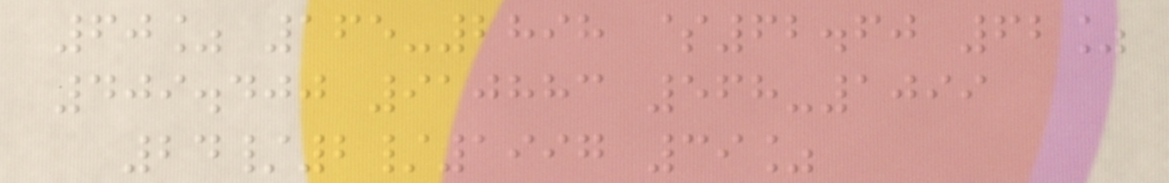60% 165-2898 $62.60 62%
409.400 910883 568-1099
24/2/1997 39%
